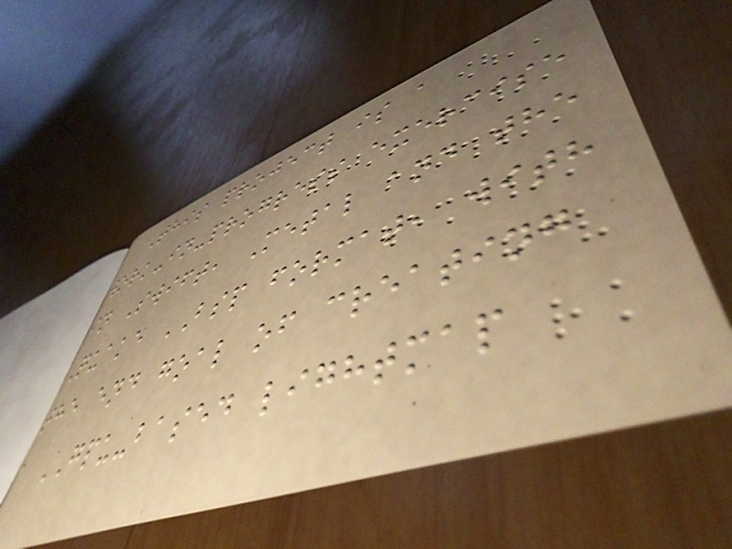This project is a
work-in-progress exercise
in Swift, Metal and the
Quake BSP format, with
the end goal of creating
a GPU-based lightmap
